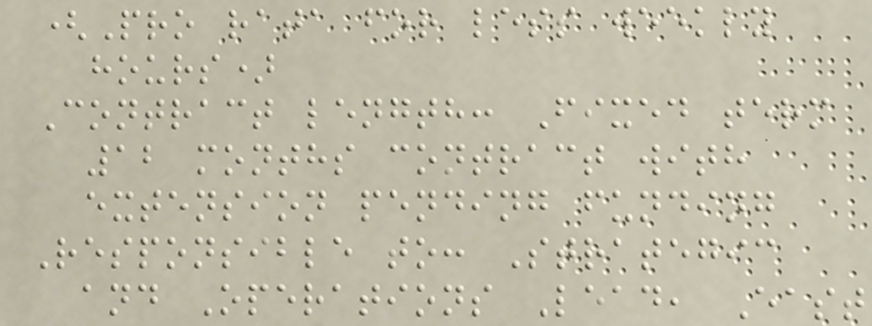(Pro rata for less weekly
hours)
Contract length: Fixed term
12 months contract with
extension pending funding
Responsible to: Strategic
and Operations Lead, East
